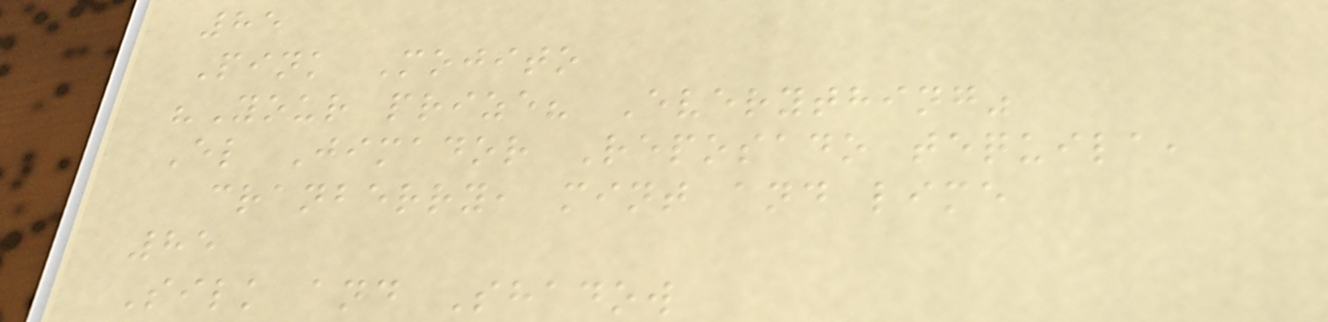85
Pink Mojito
"Your prize? Everything"
El Jimador Reposado tequila,
cranberry, mint and lime
85
Silk and Shadow
